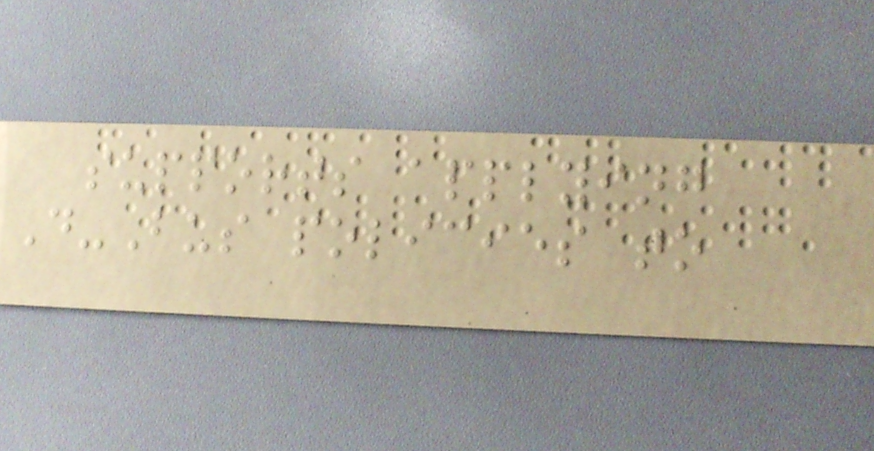supports applying
D-Bus policies to
